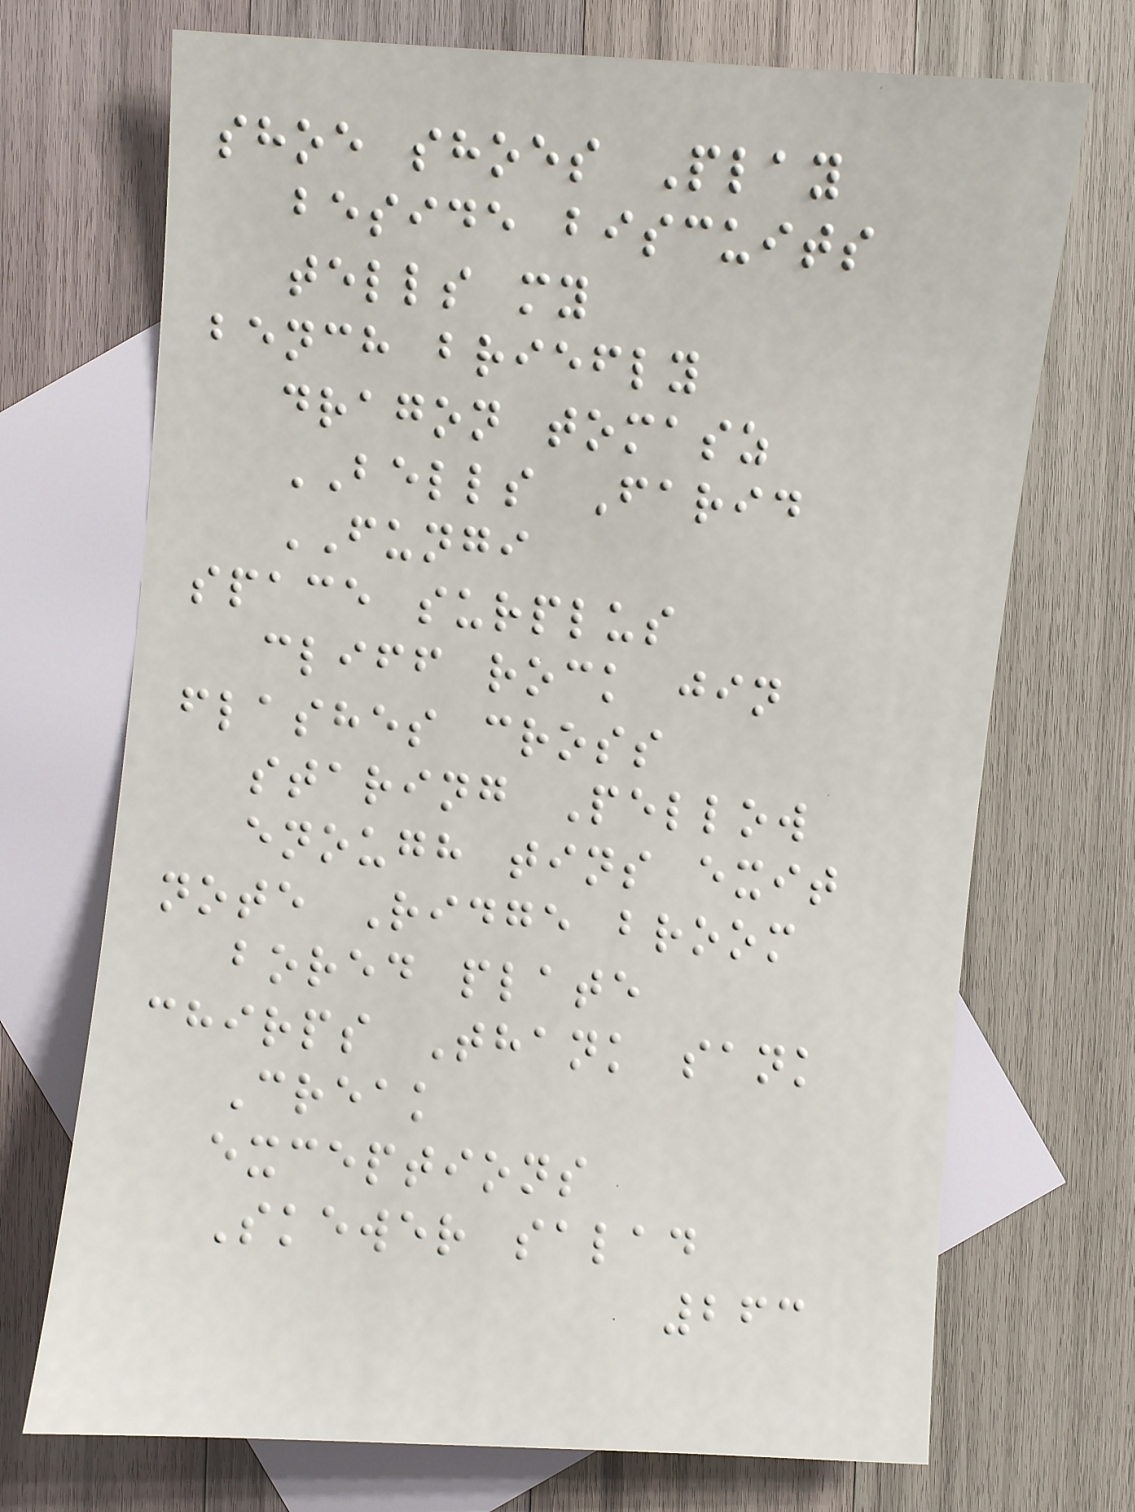shoe shoes Play
beside biscuits
tells my
bench briefly
dragon tomasz
BELLS Farid
FUNGI
space surplus
cliff rock jin
flashes cross
staring Pellow
enough tins exit
note Ridge broom
bored plate
chirps Thank sank
Creak
exceptions
Skewer salad
263
